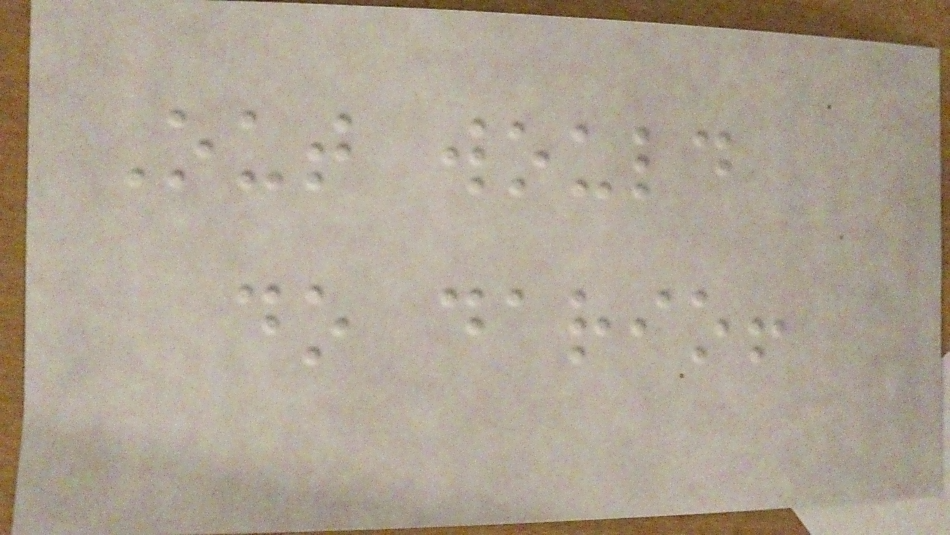Out would
do dario!
